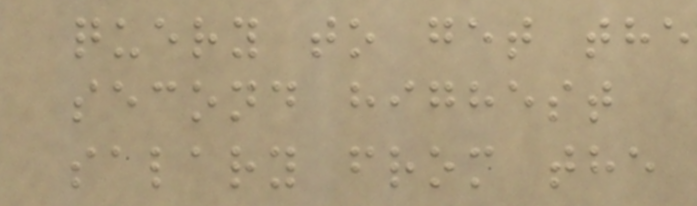query to get the
second highest
salary from the
